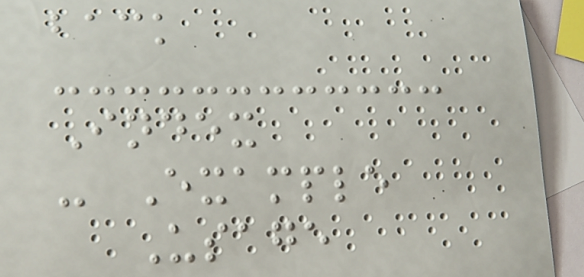back
Index
- Example
Usage
